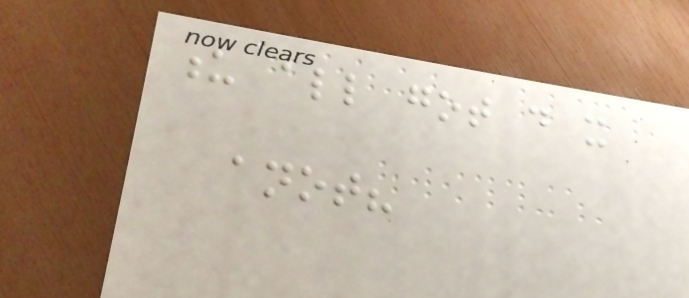u all got do it
anot?
